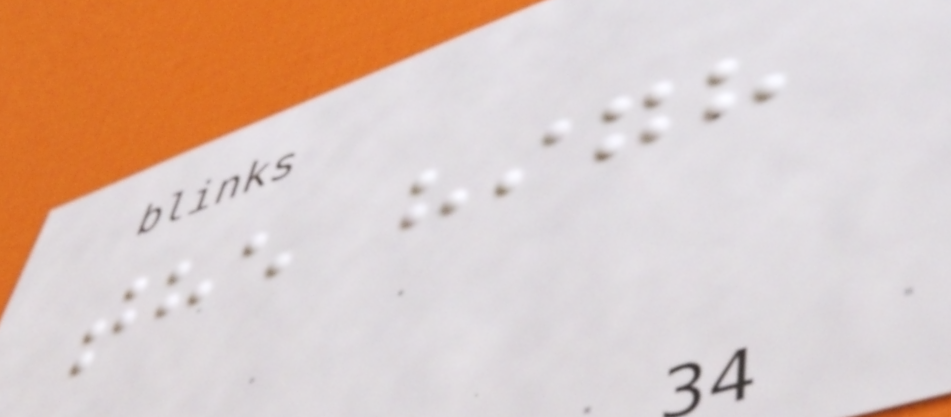the high
